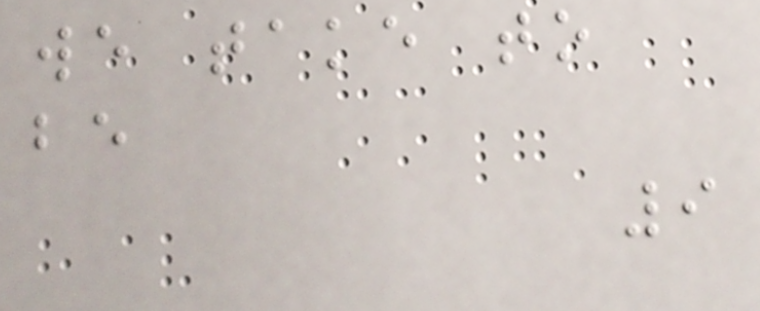we take to
be
9
